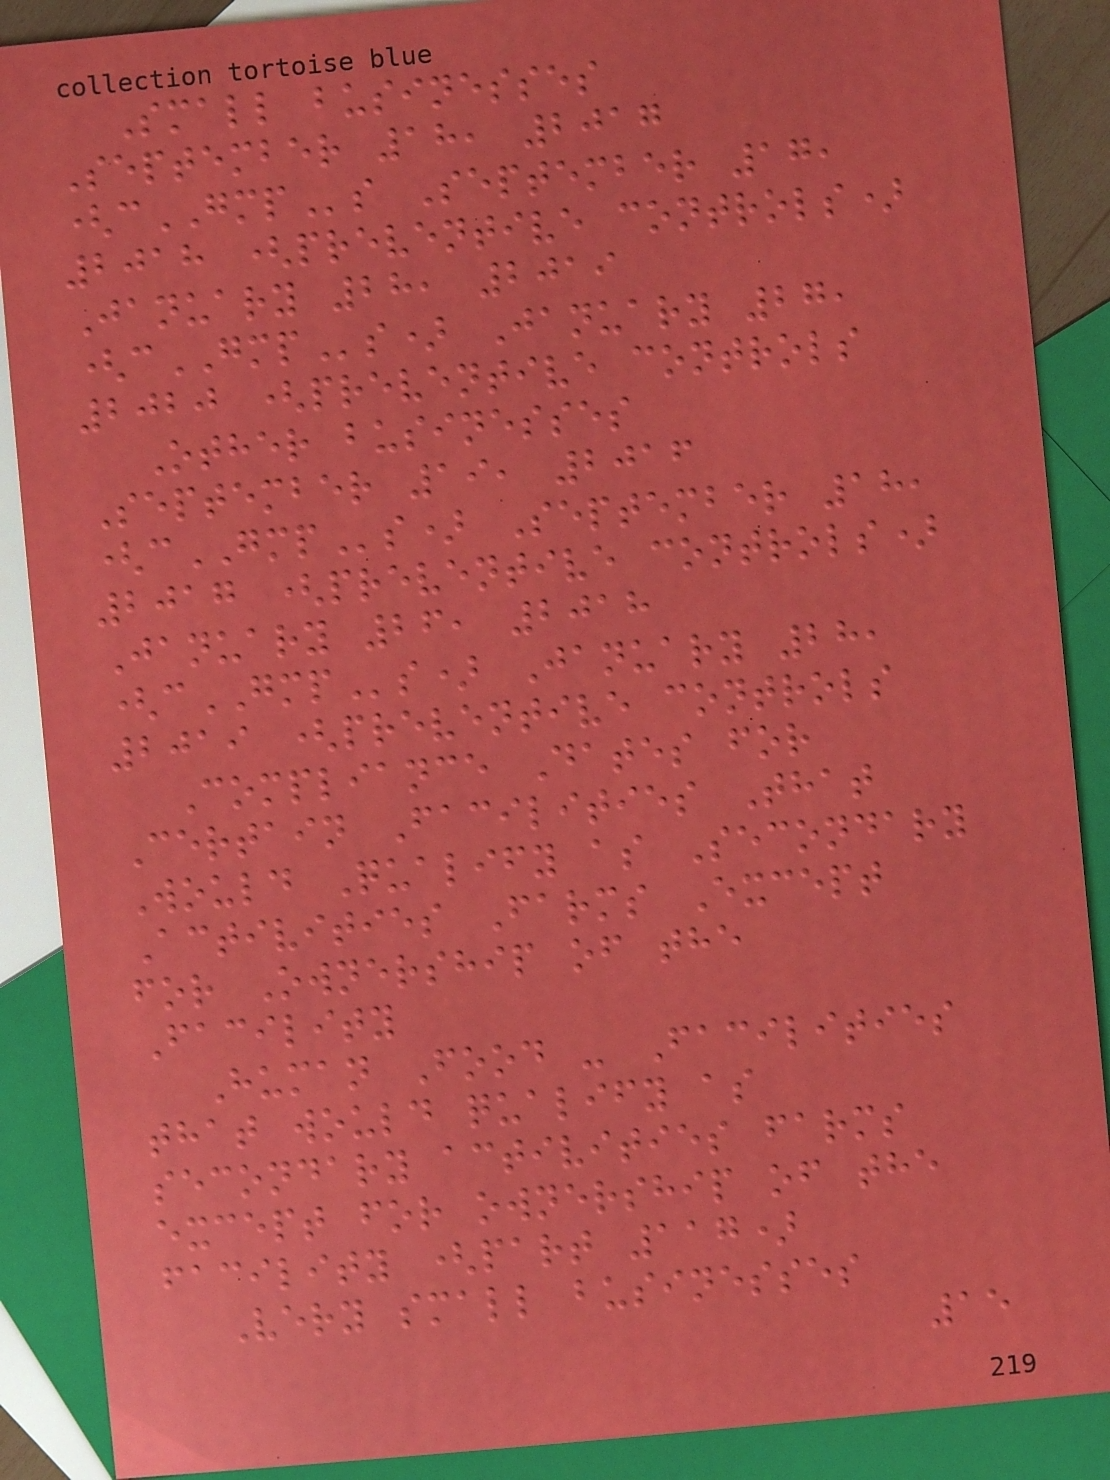Small businesses
September 18, 2017
(cGMPs September 17,
2018 (preventive controls)
January 28, 2019
(cGMPs) January 27,
2020 (preventive controls
Other businesses
September 19, 2016
(cGMPs) September 18,
2017 (preventive controls)
January 26, 2018
(cGMPs) January 28,
2019 (preventive controls
Compliance Dates for
Certain Facilities That
Would Qualify as Secondary
Activities Farms Except
for Ownership of the
Facility
Human Food - Facilities
that would qualify as
secondary activities farms
except for ownership of the
facility (part 117)
Very small businesses
15
